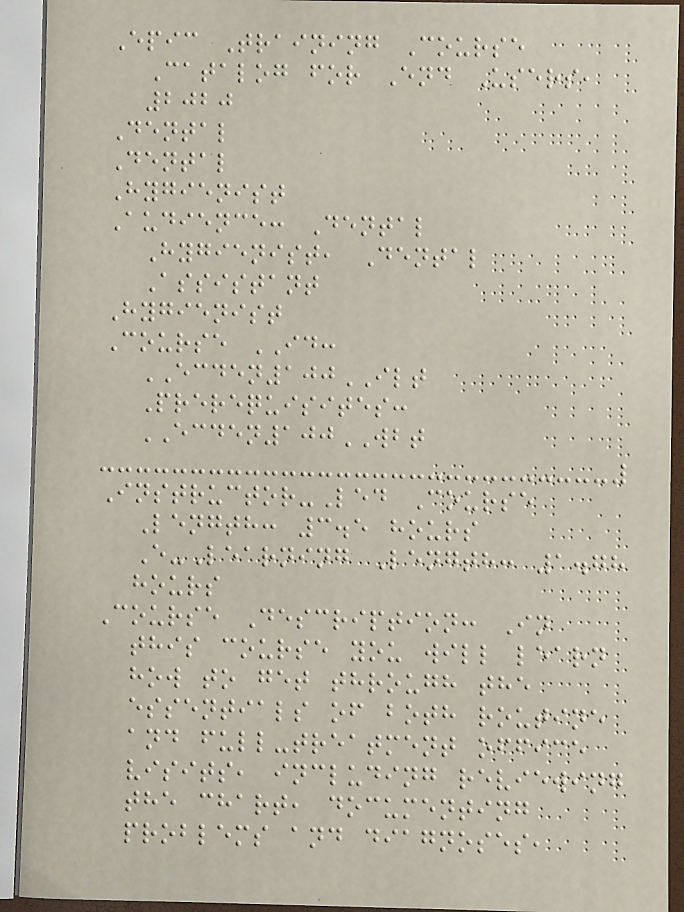Epic Training Course
Catalog for End Users,
2020
Dental
Dental
Hygienist
Audience: Dental
Hygienist, Dental
Assistant
Hygienist
Course ID:
ECDEN100ILT
Prerequisites:
ECDEN100WBT
Instructor-Led Course
Length: 3.5 hours
E-Learning Length: 1.78
hours
Course Description: In
this course you will learn
how to get through the
essentials of both routine
and full-treatment office
visits, including reviewing
the chart, documenting
problems and diagnoses,
